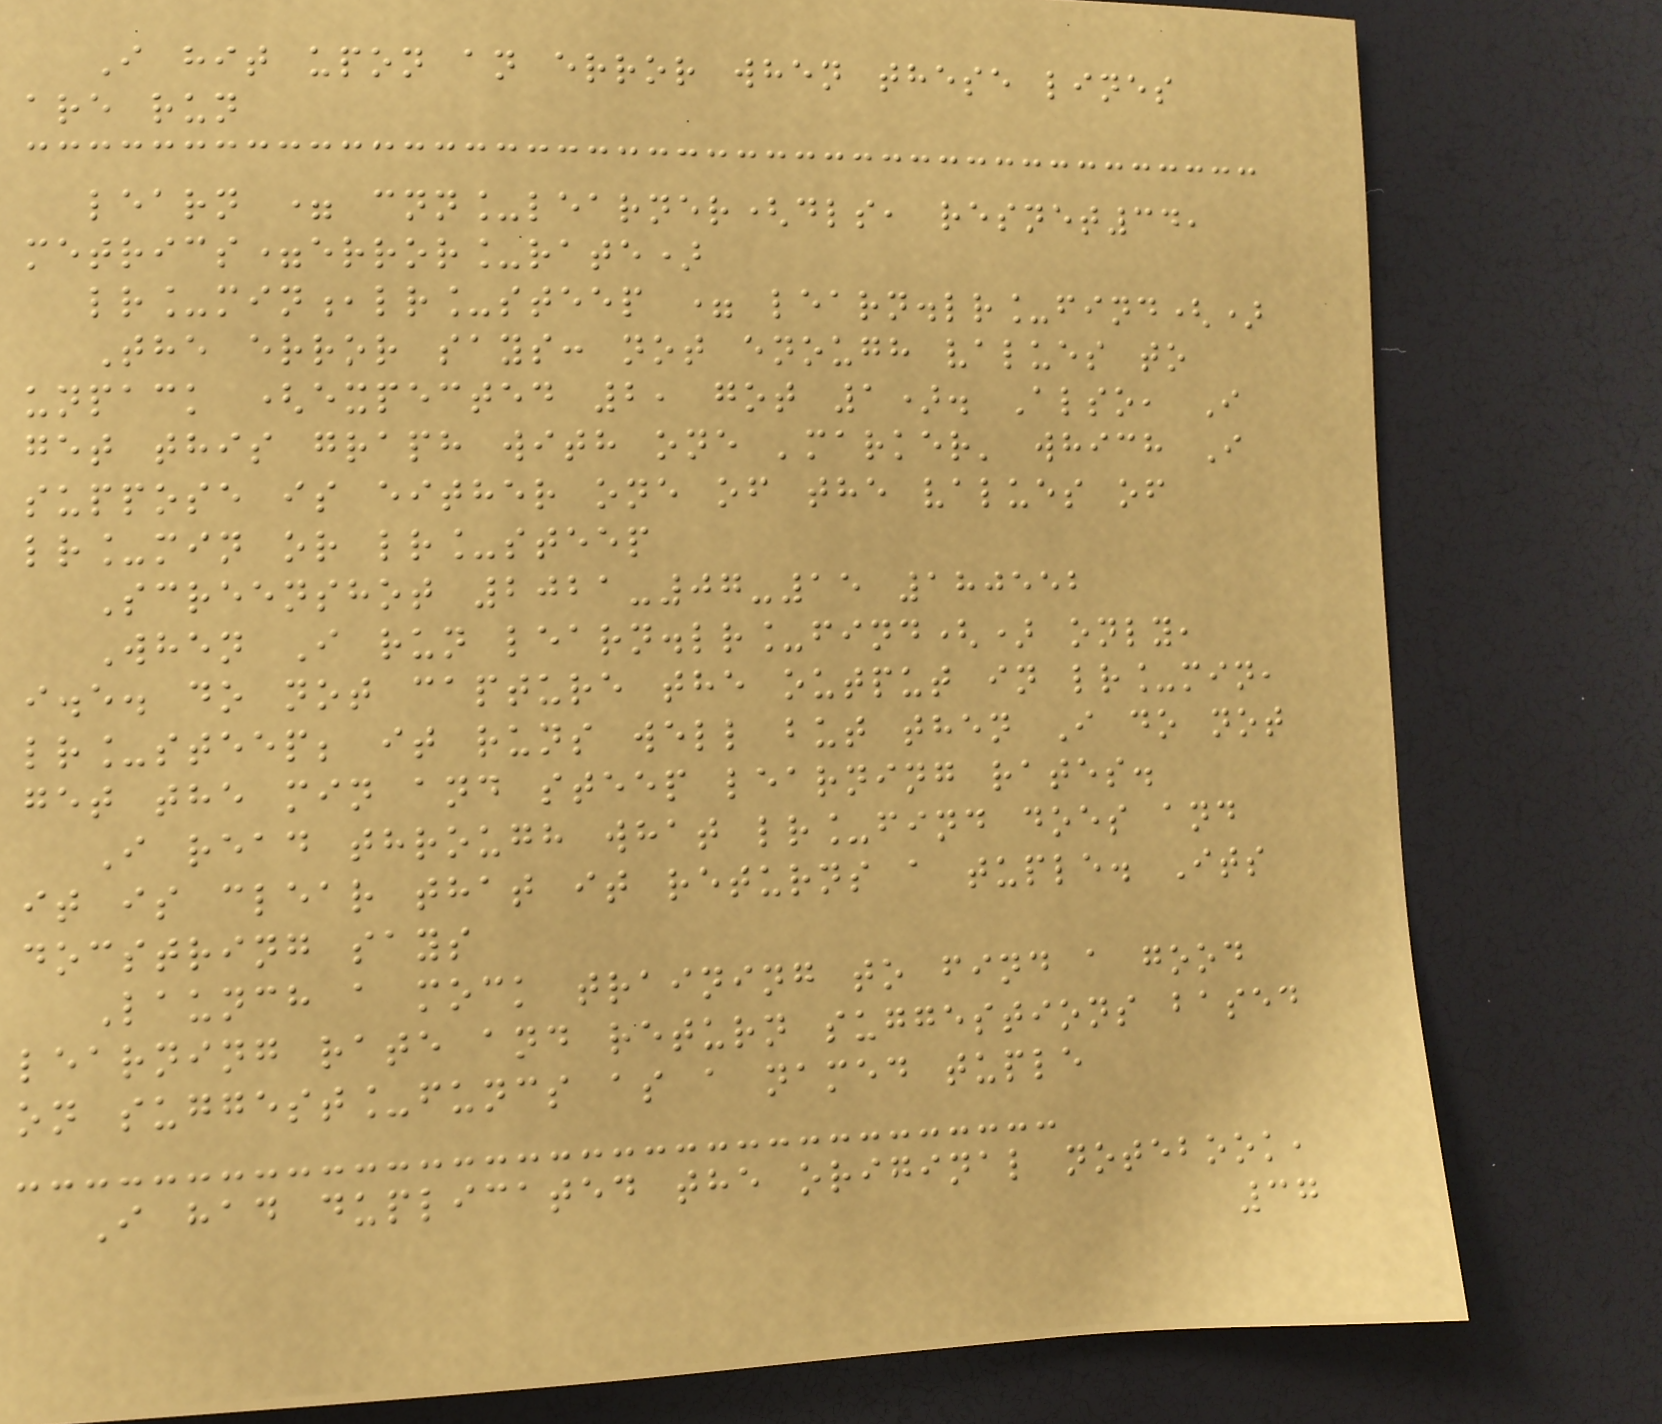I hit upon an error when these lines
are run
learn = cnn_learner(dls, resnet34,
metrics=error_rate)
lr_min,lr_steep = learn.lr_find()
The error says: not enough values to
unpack (expected 2, got 1). Also, I
get this graph with one 'marker' which I
suppose is either one of the values of
lr_min or lr_steep
Screenshot 2021-07-15 180552
When I run learn.lr_find() only,
i.e. do not capture the output in lr_min,
lr_steep; it runs well but then I do not
get the min and steep learning rates.
I read through what lr_find does and
it is clear that it returns a tuple. Its
docstring says
Launch a mock training to find a good
learning rate and return suggestions based
on suggest_funcs as a named tuple
I had duplicated the original notebook,
37
